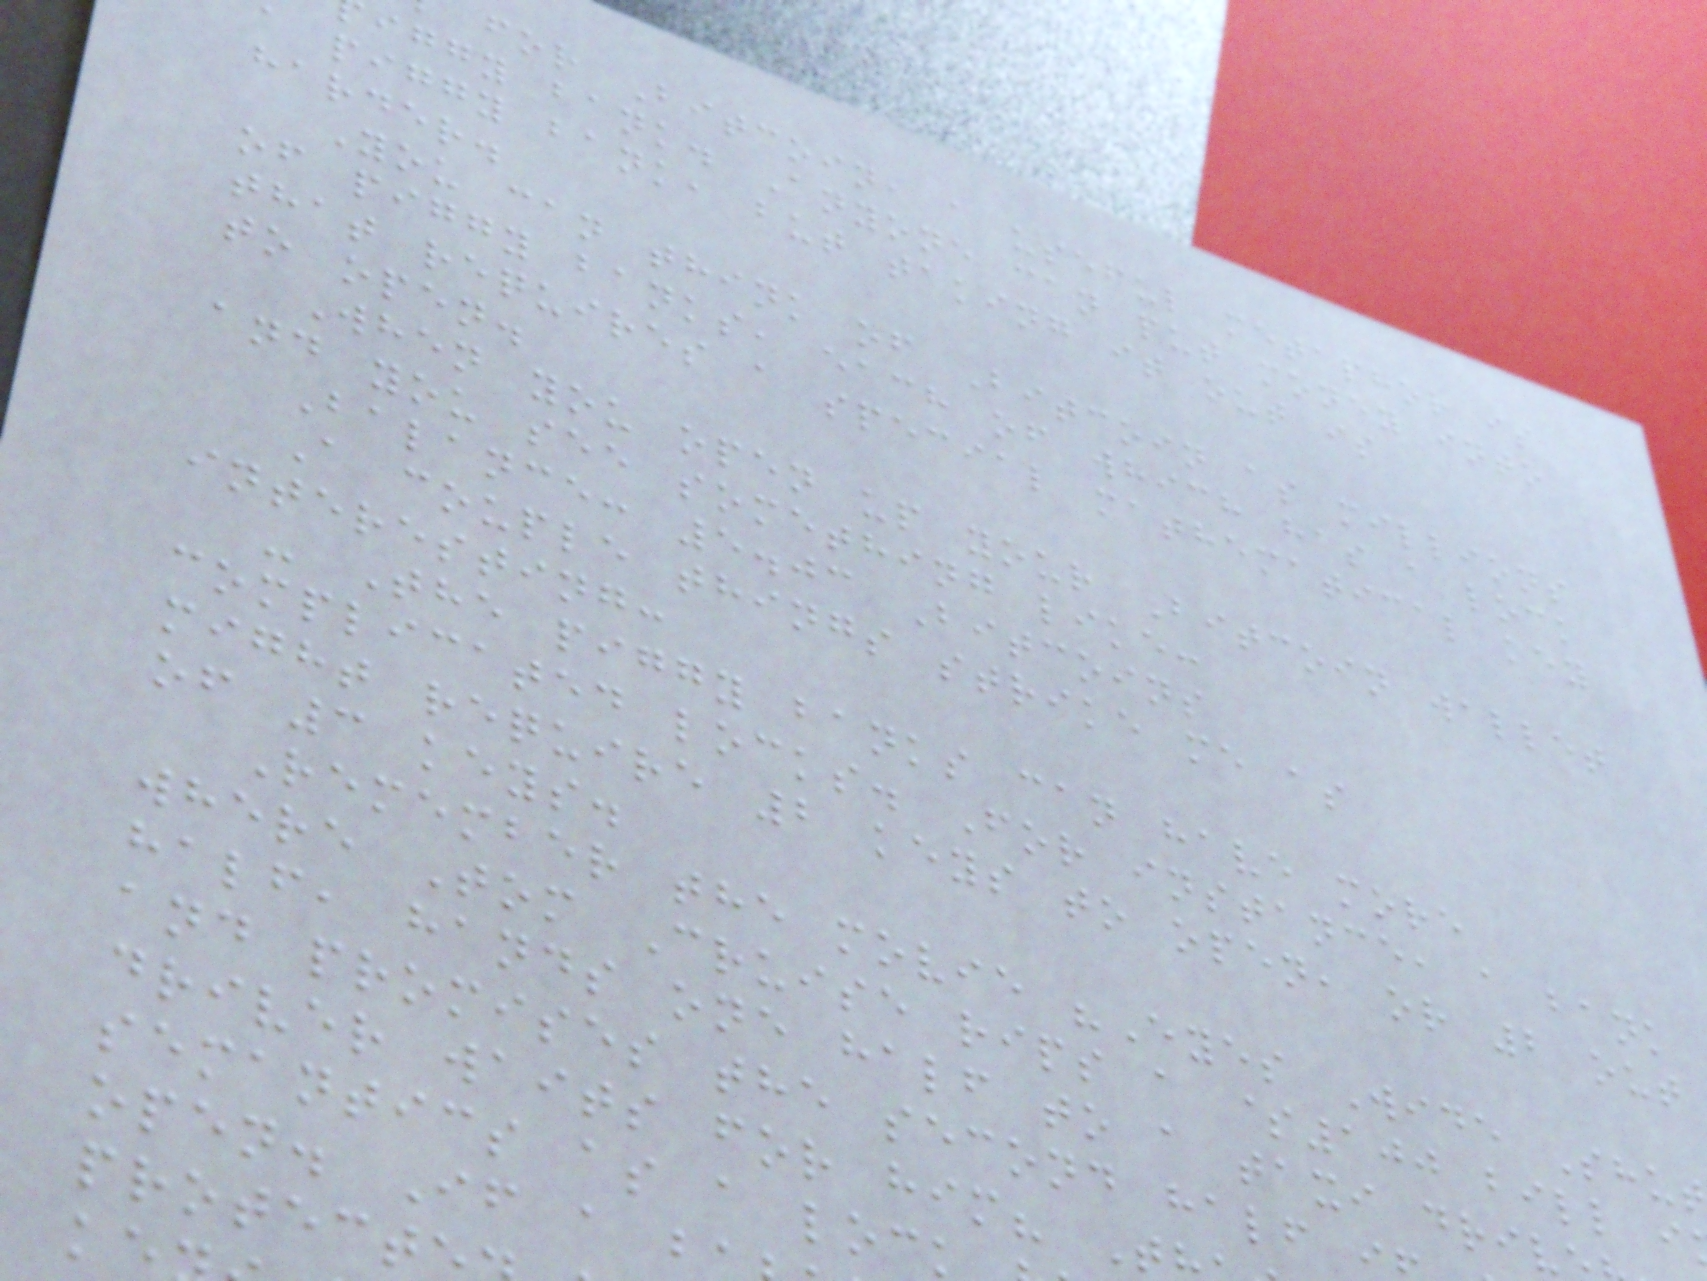for Bitcoin, a useful metaphor is
iggy bank. Anyone can put money into
a piggy bank, but taking it out is
harder.
You can think of Bitcoin as millions
of piggy banks, each of which has a lock
that requires a special mathematical key
to open.
When you open up your Bitcoin wallet
and you see something like:
Balance: 5.03 Bitcoins
A couple things strike me as
interesting:
- The piggy banks can have more
complicated locks. For instance, a bank
might require 2 keys to open, or 2 out
of 3 keys.
Remember the movie "Eyes Wide Shu
where Tom Cruise rips a $100 bill i
half, hands one half to a taxi driv
and promises the second half
driver waits for him? T
semantics as a loc
open. If a b
